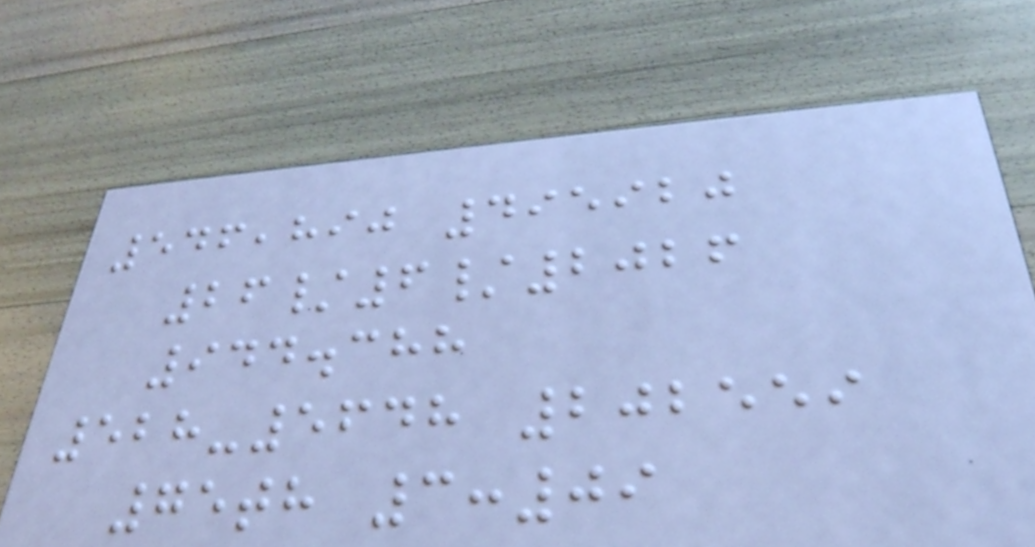546,890 495920
26/6/2026
944.388
528-5648 202559
75th 3:09
